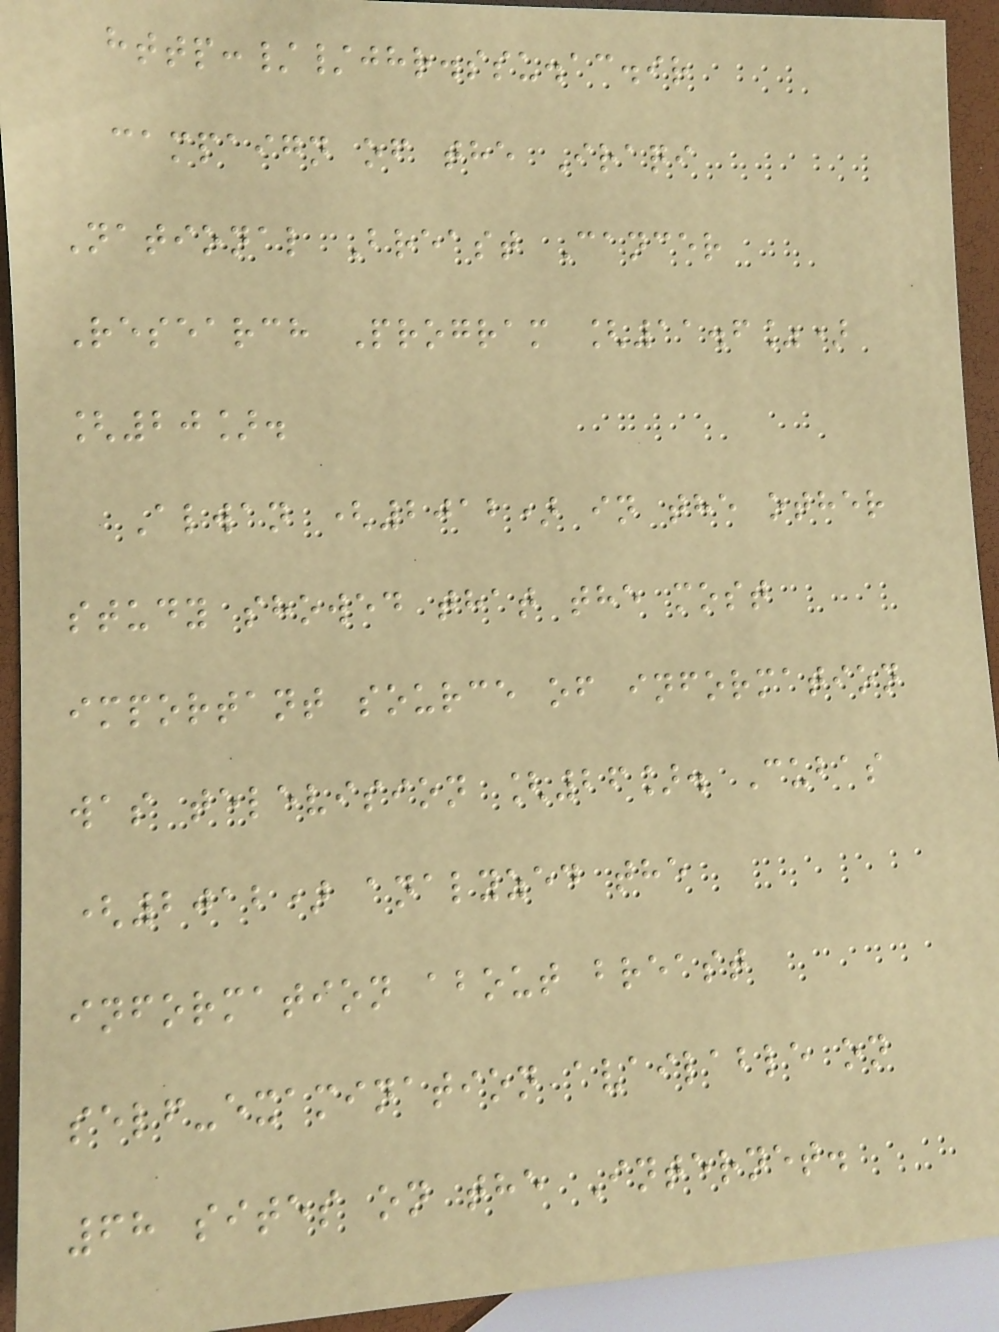http://jhr.ssu.ac.ir
campaign of the Iraqi
National Breast Cancer
Research Program [11.6%)
[20].
Alwan (2012) in the other
study showed that the most
important source of information
was television [26]. Cubas
(2012) analyzed the
information about breast
self-examination available on
68 sites on the Internet.
